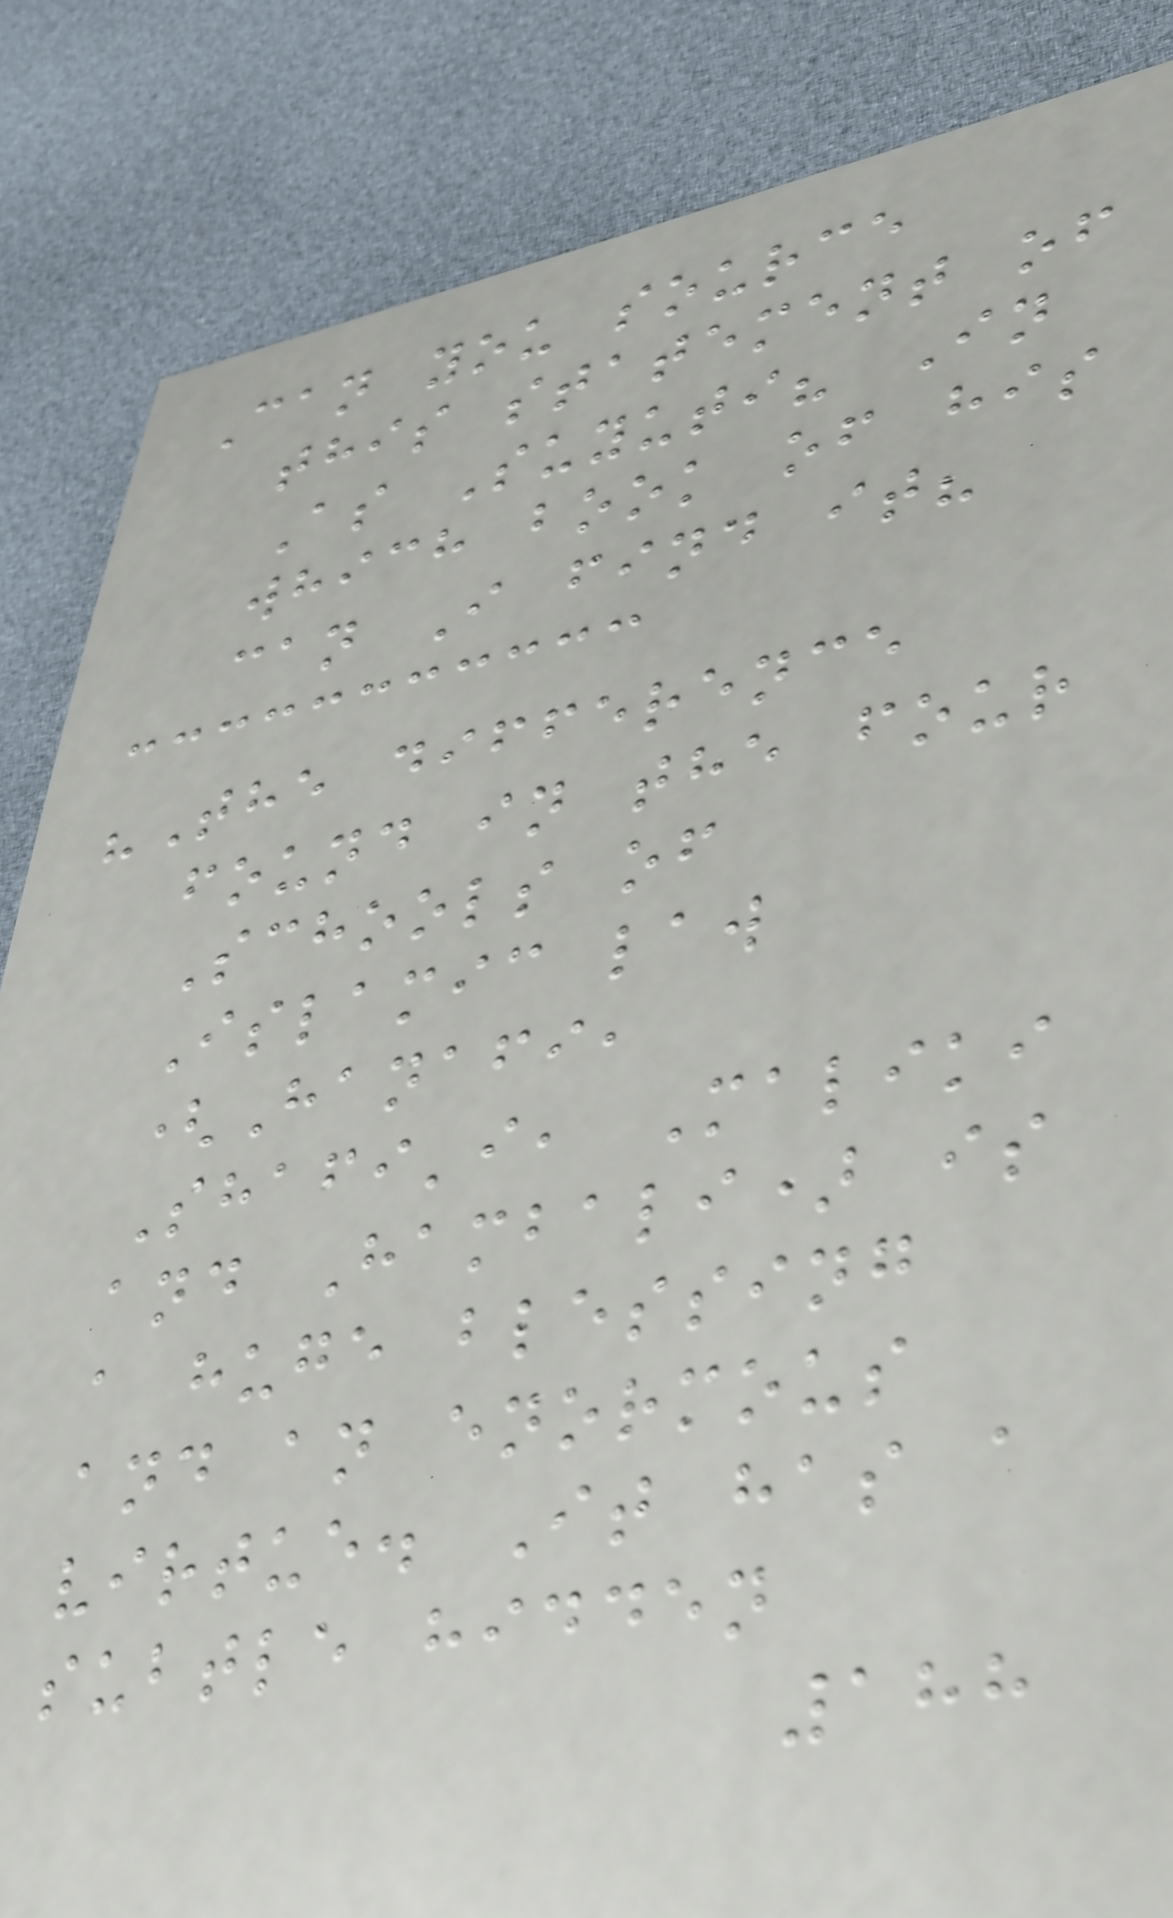Can you source
this statement of
As Suyuti? In
which book of his
can I find it?
"The difference
found in the four
Schools of
Islamic law
(Hanafi,
Shafi'i, Maliki
and Hambali) is
a huge blessing
and an enormous
virtue. It has a
subtle hidden
188
